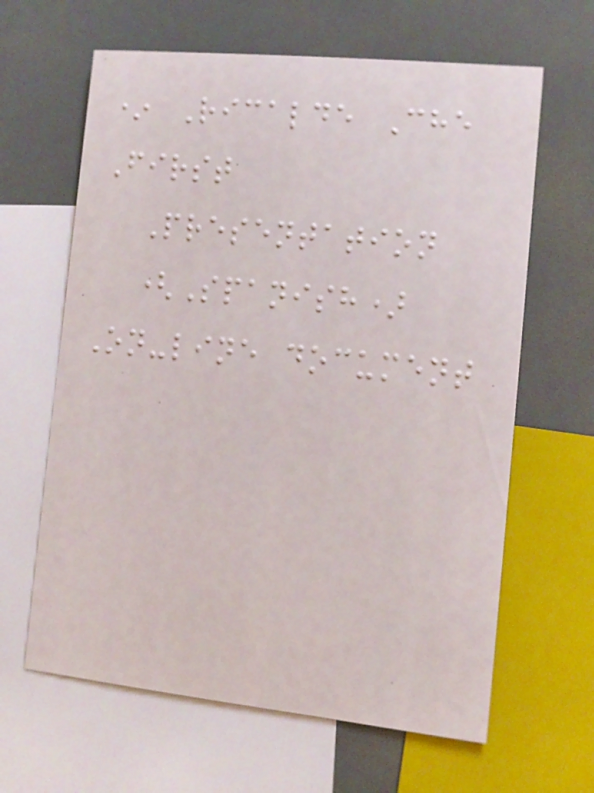* Ricalde Che
First
Presentation
(Spanish)
On-line document
